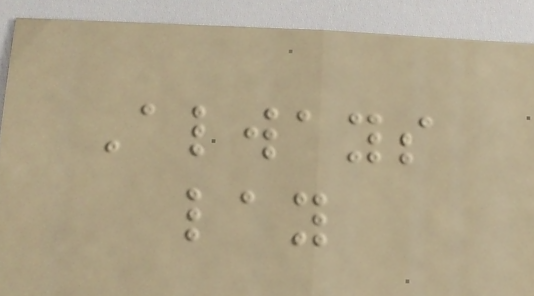Always
lay
